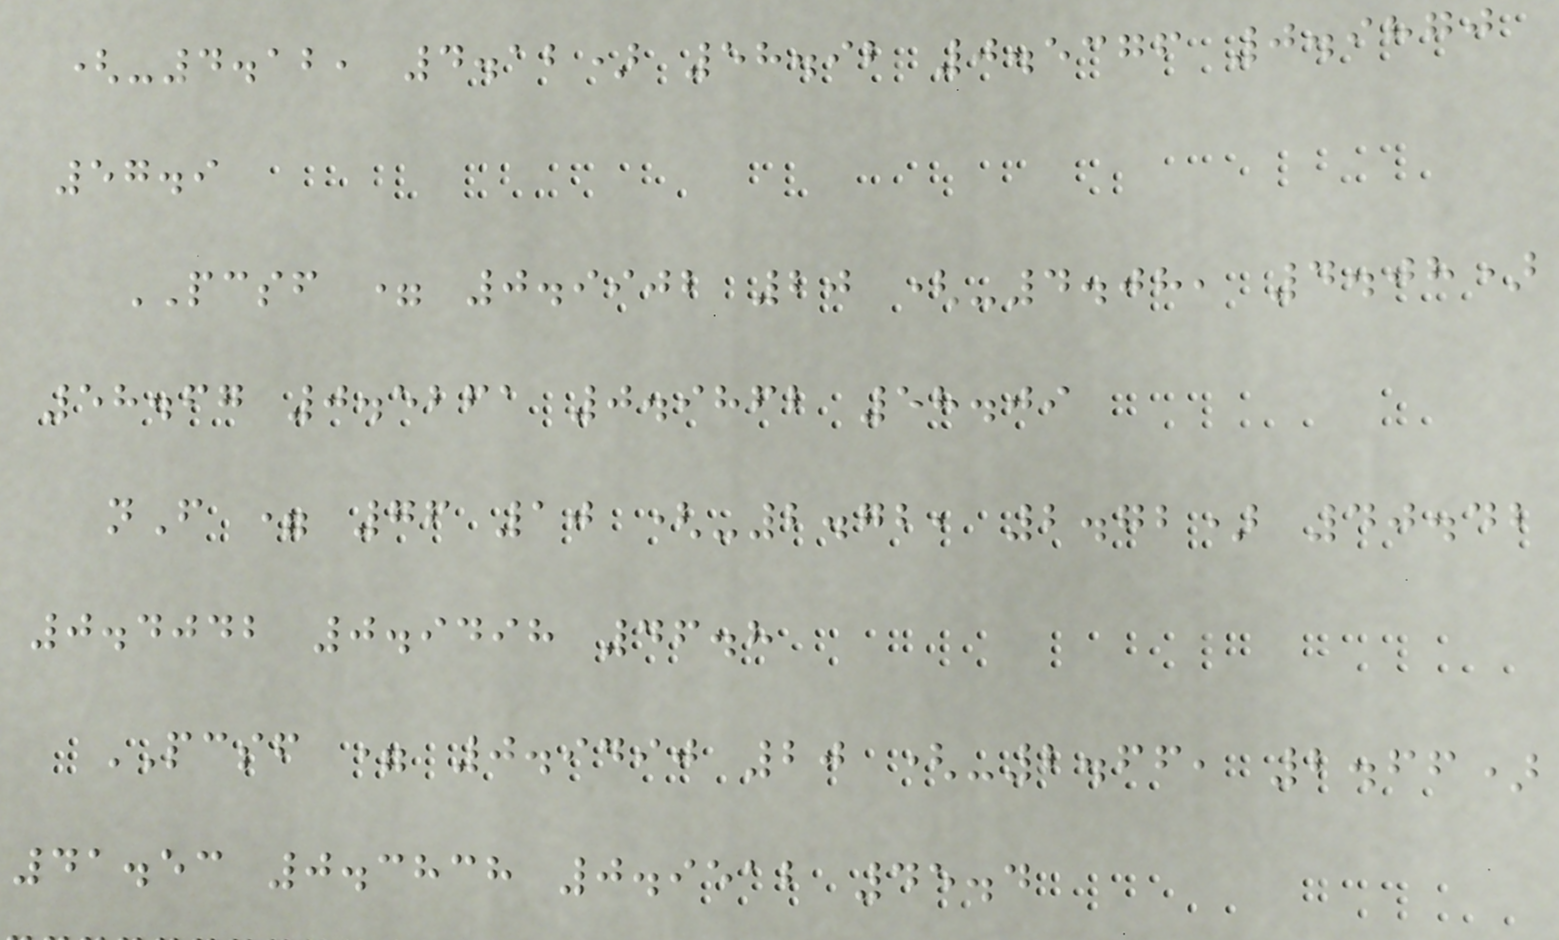(-4.12, 4.12) 58.92 0.5376 0.9870
57.9
PCSF = 0.9902 20 (-4.08, 4.08)
58.67 0.5261 0.9862 58.09
nF = 76 10 (-2.72, 2.72) 40.42
0.4042 0.9498 46.8
PCSF = 0.9490 20 (-2.66, 2.66)
41.53 0.3838 0.9512 45.4
